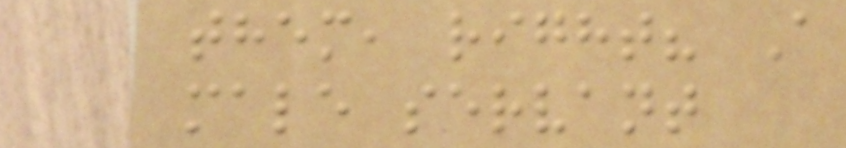them, right? A
male servant
